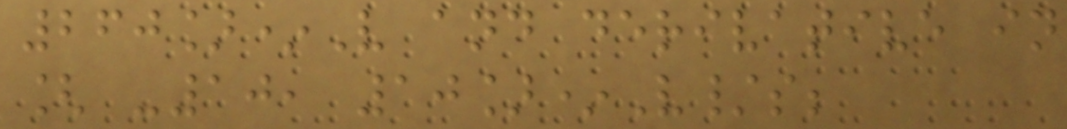260]*V and derivative in
[ -10, 10]*V/s;
